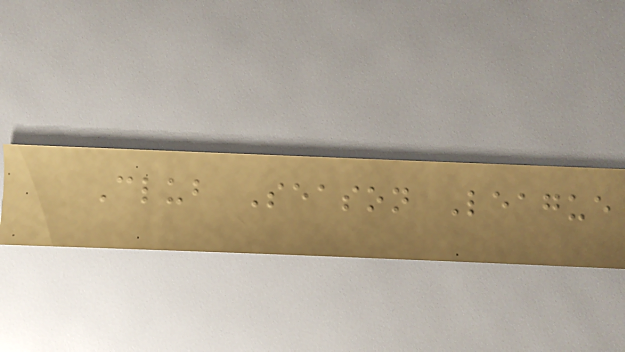Club Season League
